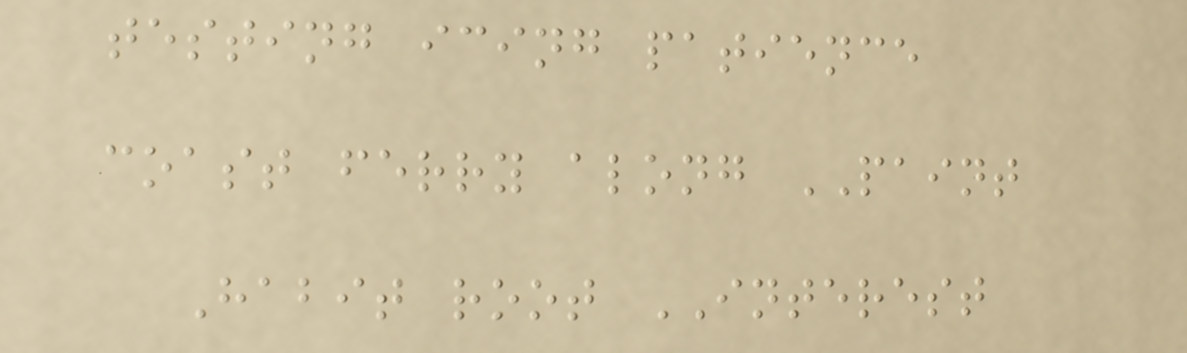testing icing patience
coast ferry along PAINT
Habit root INTEREST
